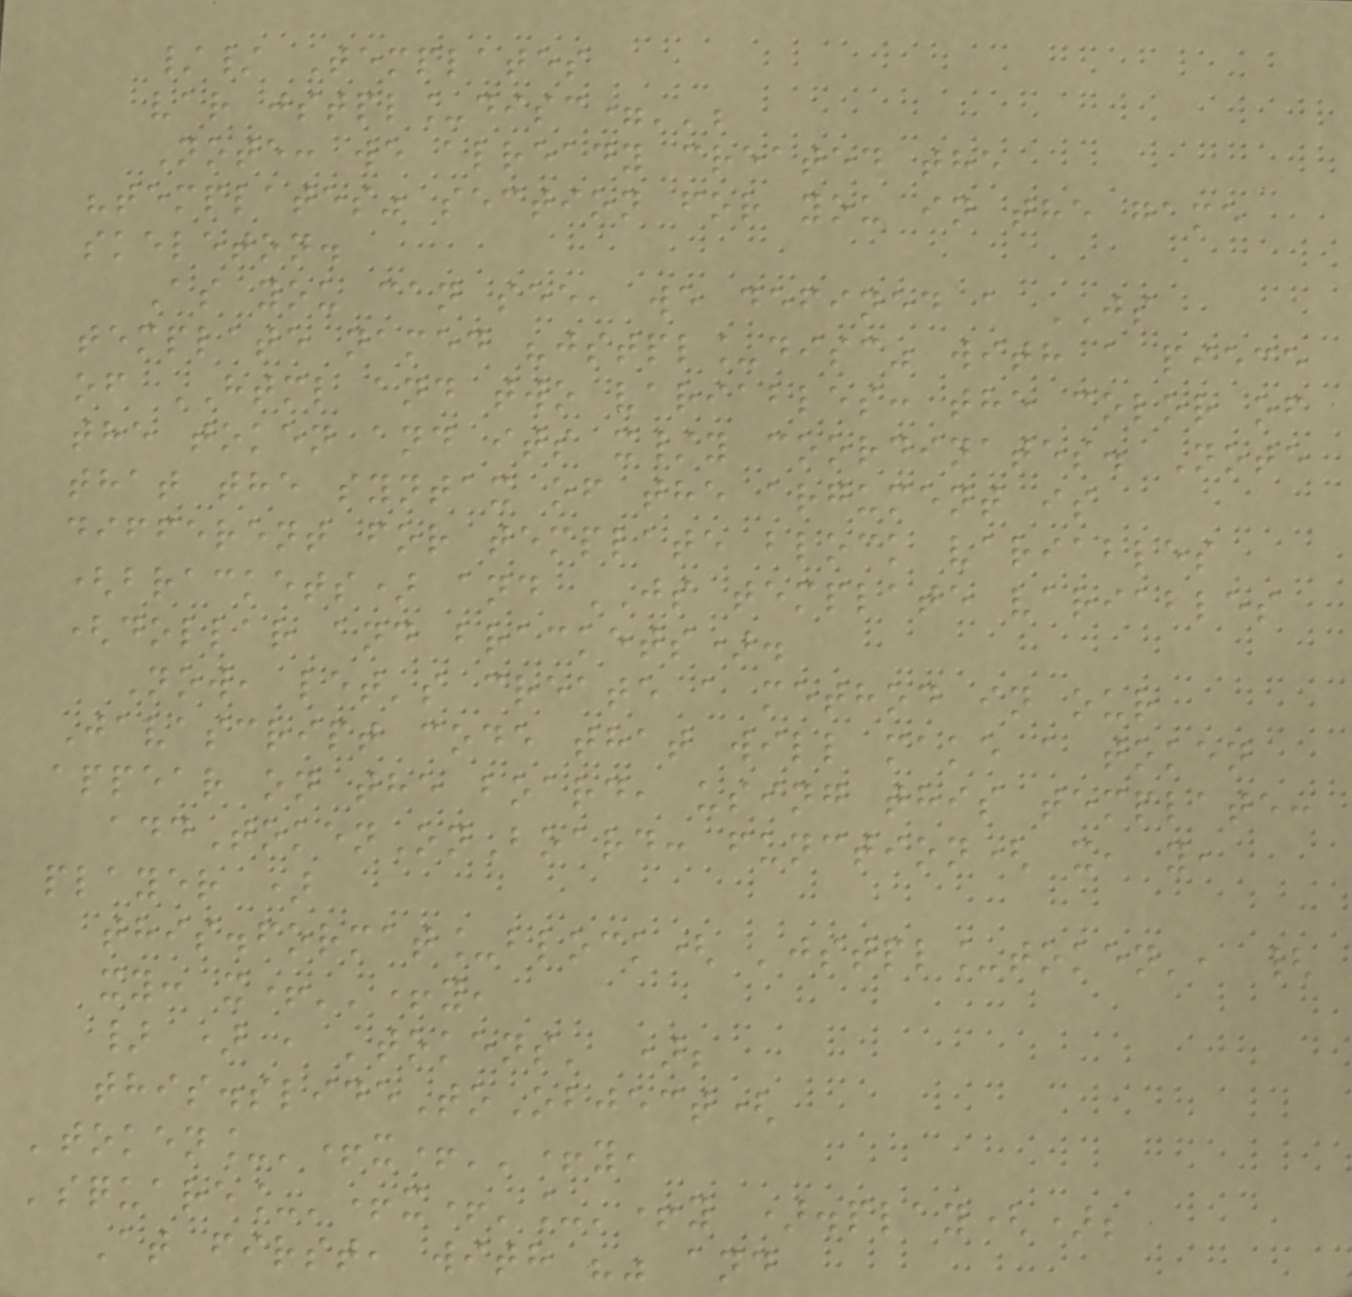// Templates
var jstpl_disc='';
Note: we already created the
"templates" section for you in the game
skeleton.
As you can see, we defined a JS
template named "jstpl_disc" with a piece
of HTML and two variables: the color of
the token and its x/y coordinates. Note
that the syntax of the argument is
different for template block variables
(brackets) and JS template variables
(dollar and brackets).
Now, let's create a method in our
Javascript code that will make a token
appear on the board, using this template:
addTokenOnBoard: function( x, y,
player )
this.format_block( 'jstpl_token', {
xy: x+''+y,
} ) , 'tokens' );
this.slideToObject(
'token_'+x+''+y,
'square_'+x+'_'+y ).play();
At first, with "" and
